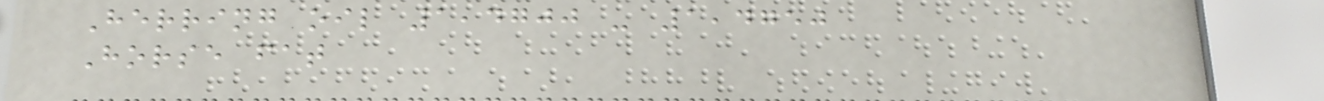Herring oil 1,4700 - 1,4750
Horse fat
